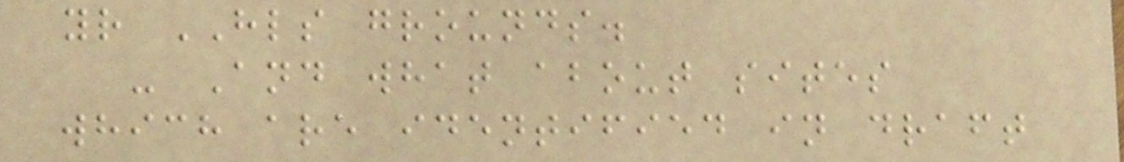yr HLS grounds.
- And what about sites
which are identified in draft
